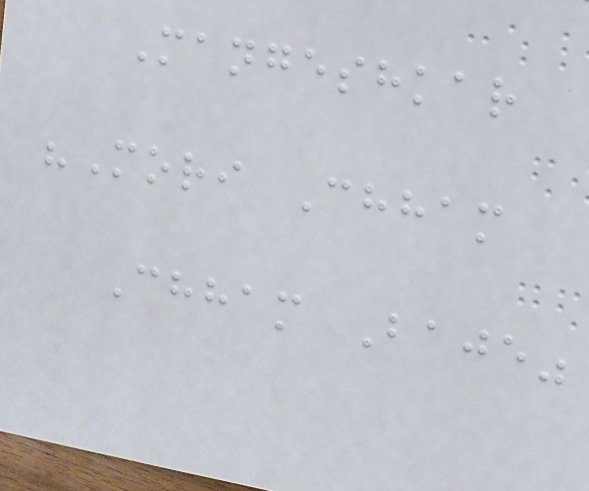Mangeshkar
"Mori Chham
Chham Baje"
